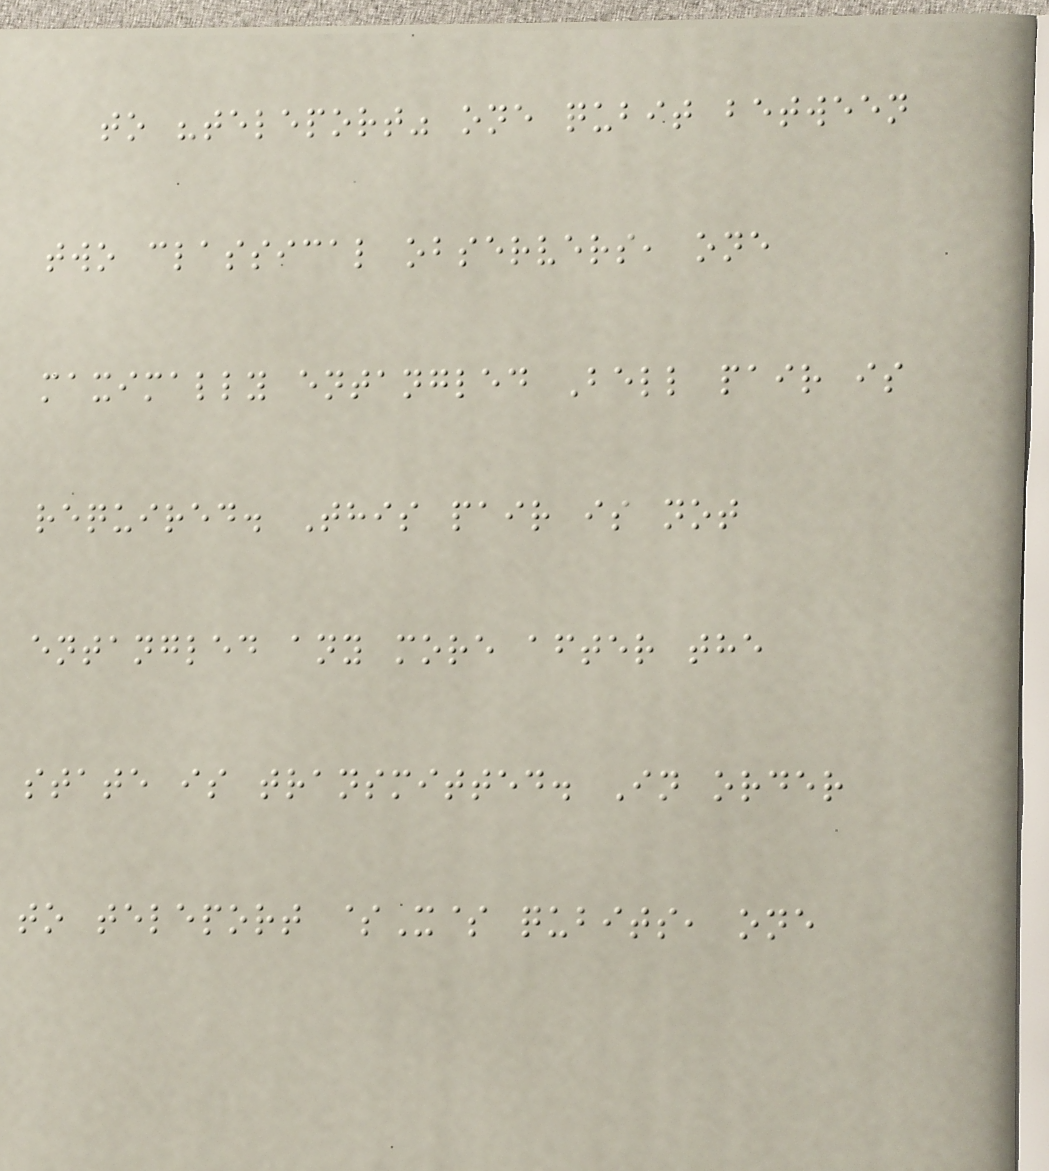to "teleport" one qubit between
two classical observers, one
maximally entangled Bell pair is
required. This pair is not
entangled any more after the
state is transmitted. In order
to teleport $X$ qubits, one
